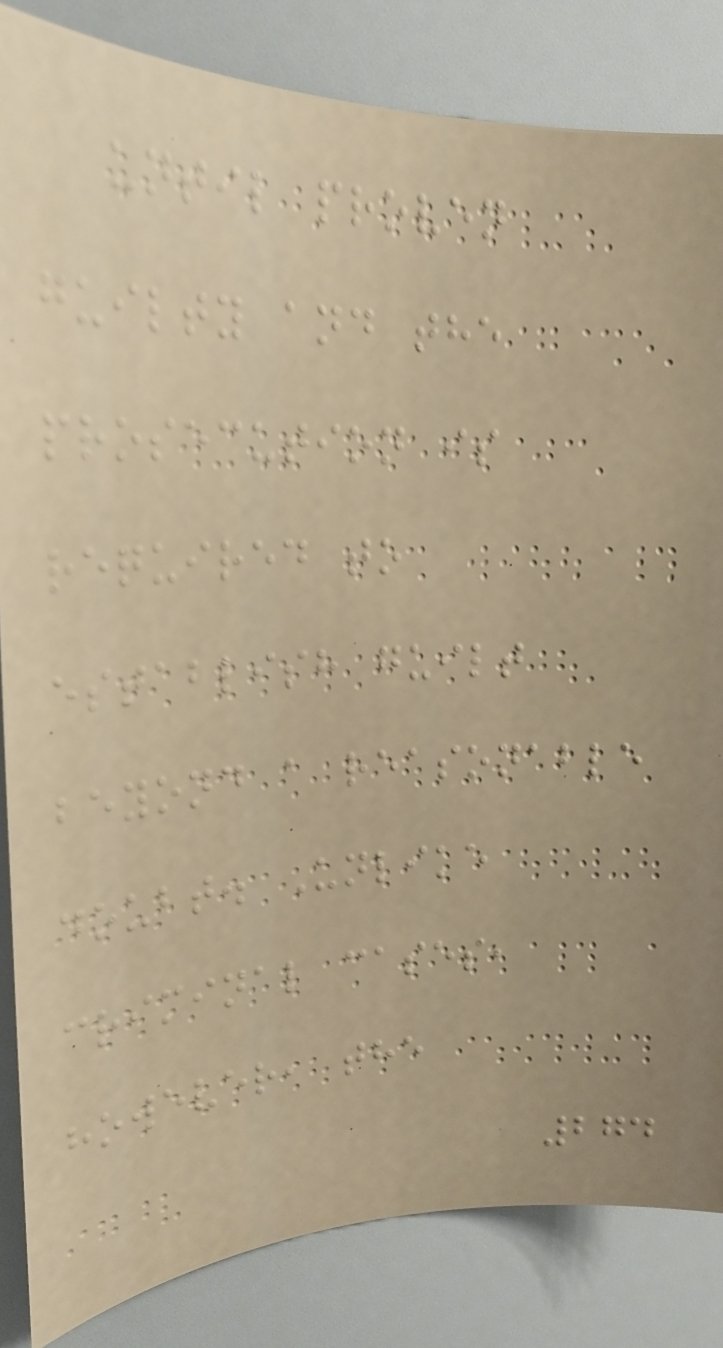until proven
guilty and the
prosecution is
required to
establish guilt
beyond a reasonable
doubt. Unlike
criminal cases,
however, the
274
